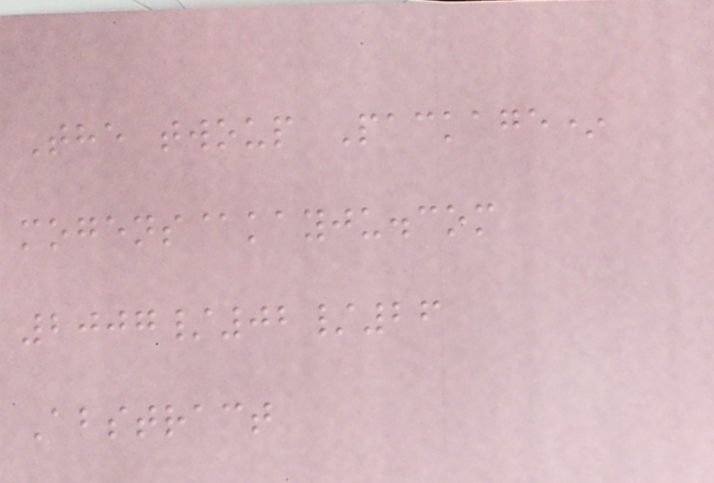The twoup Package*
mogens@kayju.com
2007/02/26
Abstract
